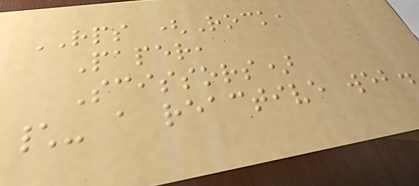RPS (Rock,
Paper,
Scissors)
\- a reactive web.
